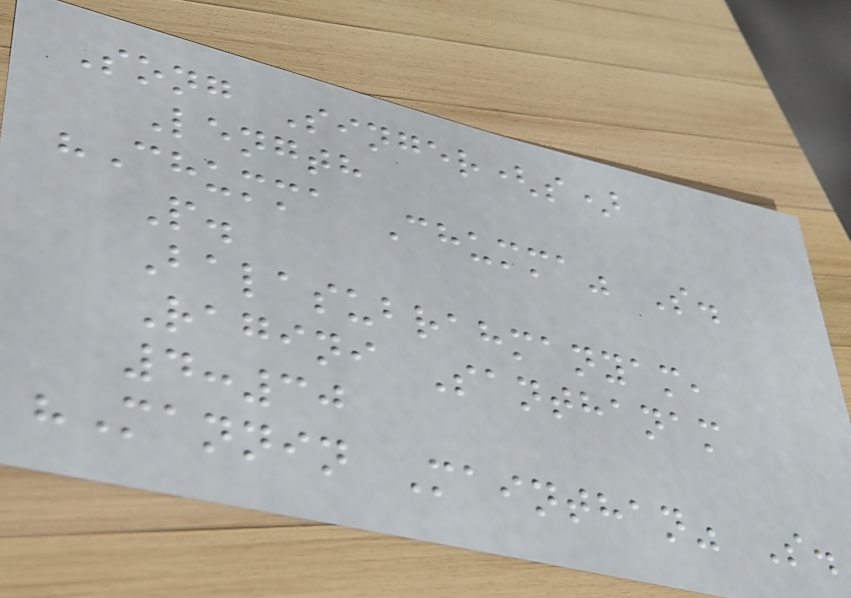Song Singer(s)
Length
"Chumma Chumma" S.
P.
Balasubrahmanyam,
Ragini Santhanam
4:30
"Mannin Mainthan" S.
